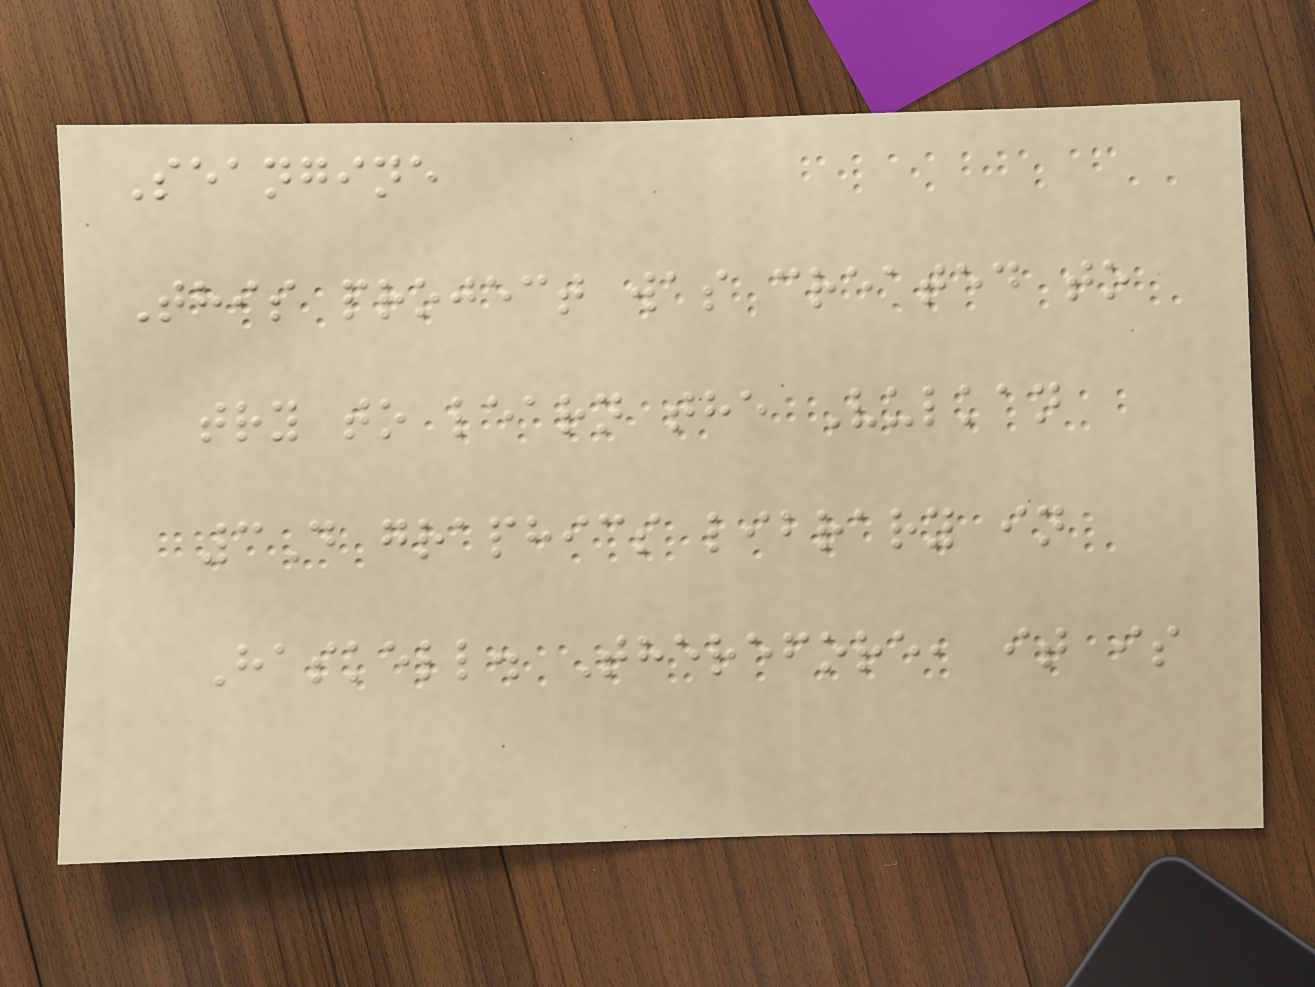Seangine
This project was created to
try to learn the Vulkan
3D graphics library in
Haskell. Therefore, it is
